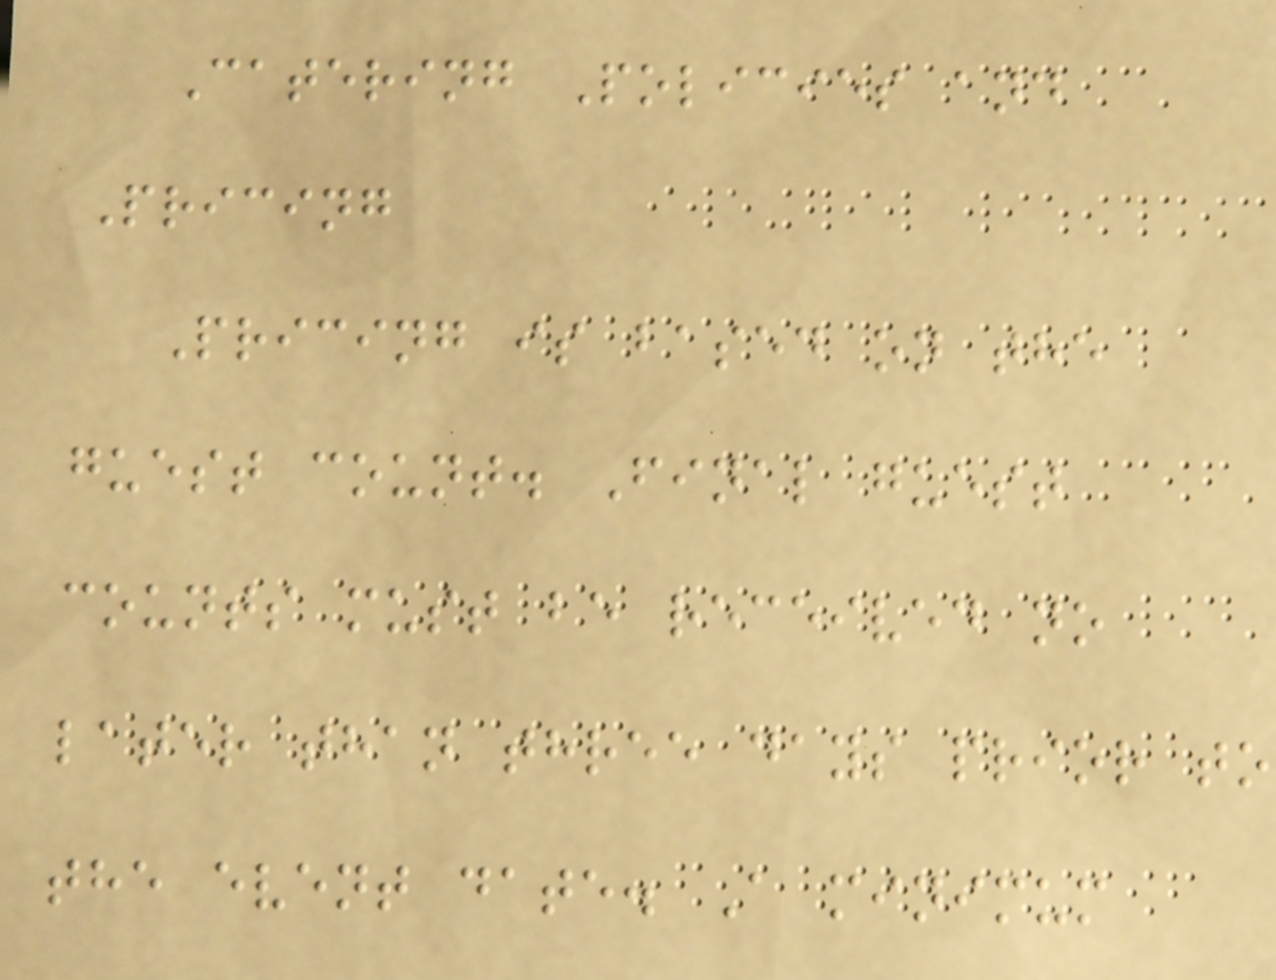Catering Policies and
Pricing
Pricing is based on the
guest count. Final guest
counts must be received no
later than three days prior to
the event date. A minimum
